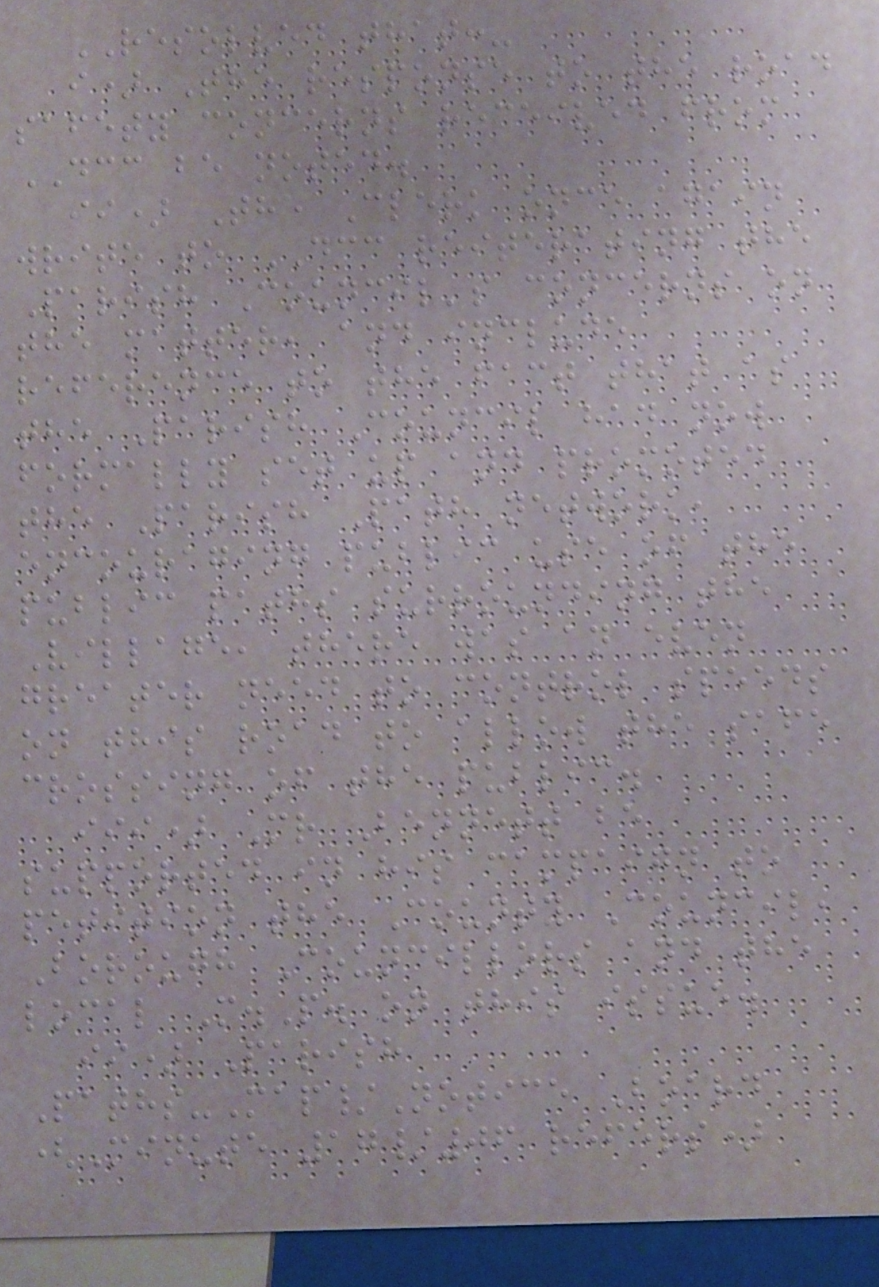RESOLVED that:-
i) The response to the road
safety concerns received from
DCC be noted.
ii) The Clerk once again
write to DCC reiterating the
Parish Council's concerns on
the matter, and include
reference to the fact that as
the Parish Council had now
formally set up and promoted
the Parish Path network,
encouraging public use of the
public paths surrounding the
Village, there was an even
greater need to control speeds
on this road to allow the safe
crossing of the public.
iii) Mr Bennett be
supported in his campaign to
petition the County Council,
Borough Councillors and the
local M.P. on this issue.
ii) Parish
Paths-Map/Notice Board
(Minute 17/06 refers)
